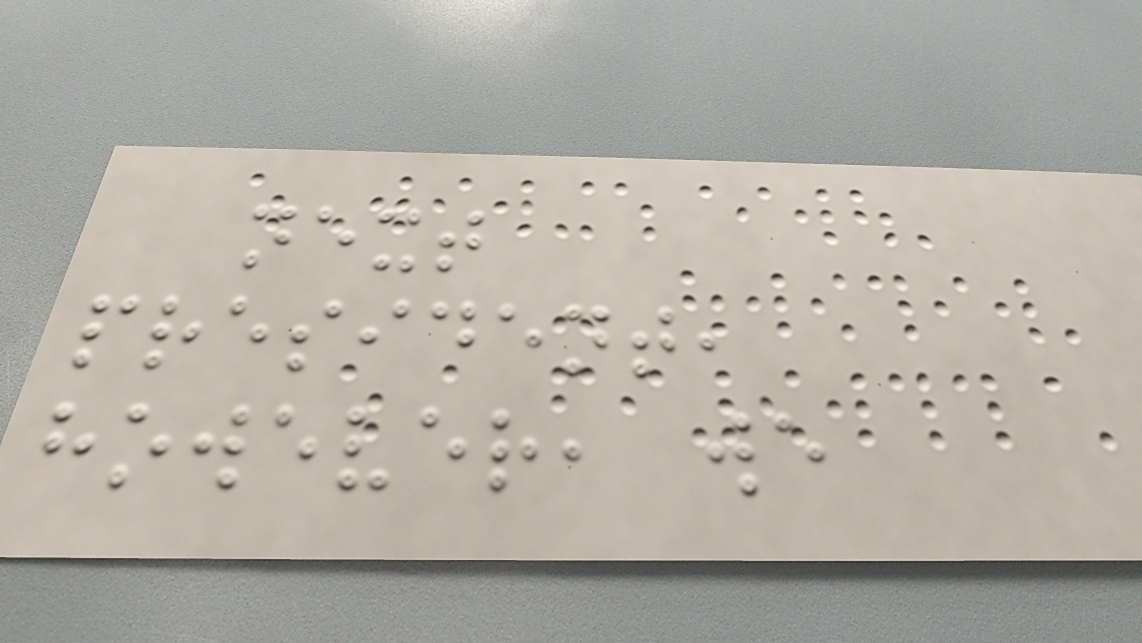next
president,
however, we
